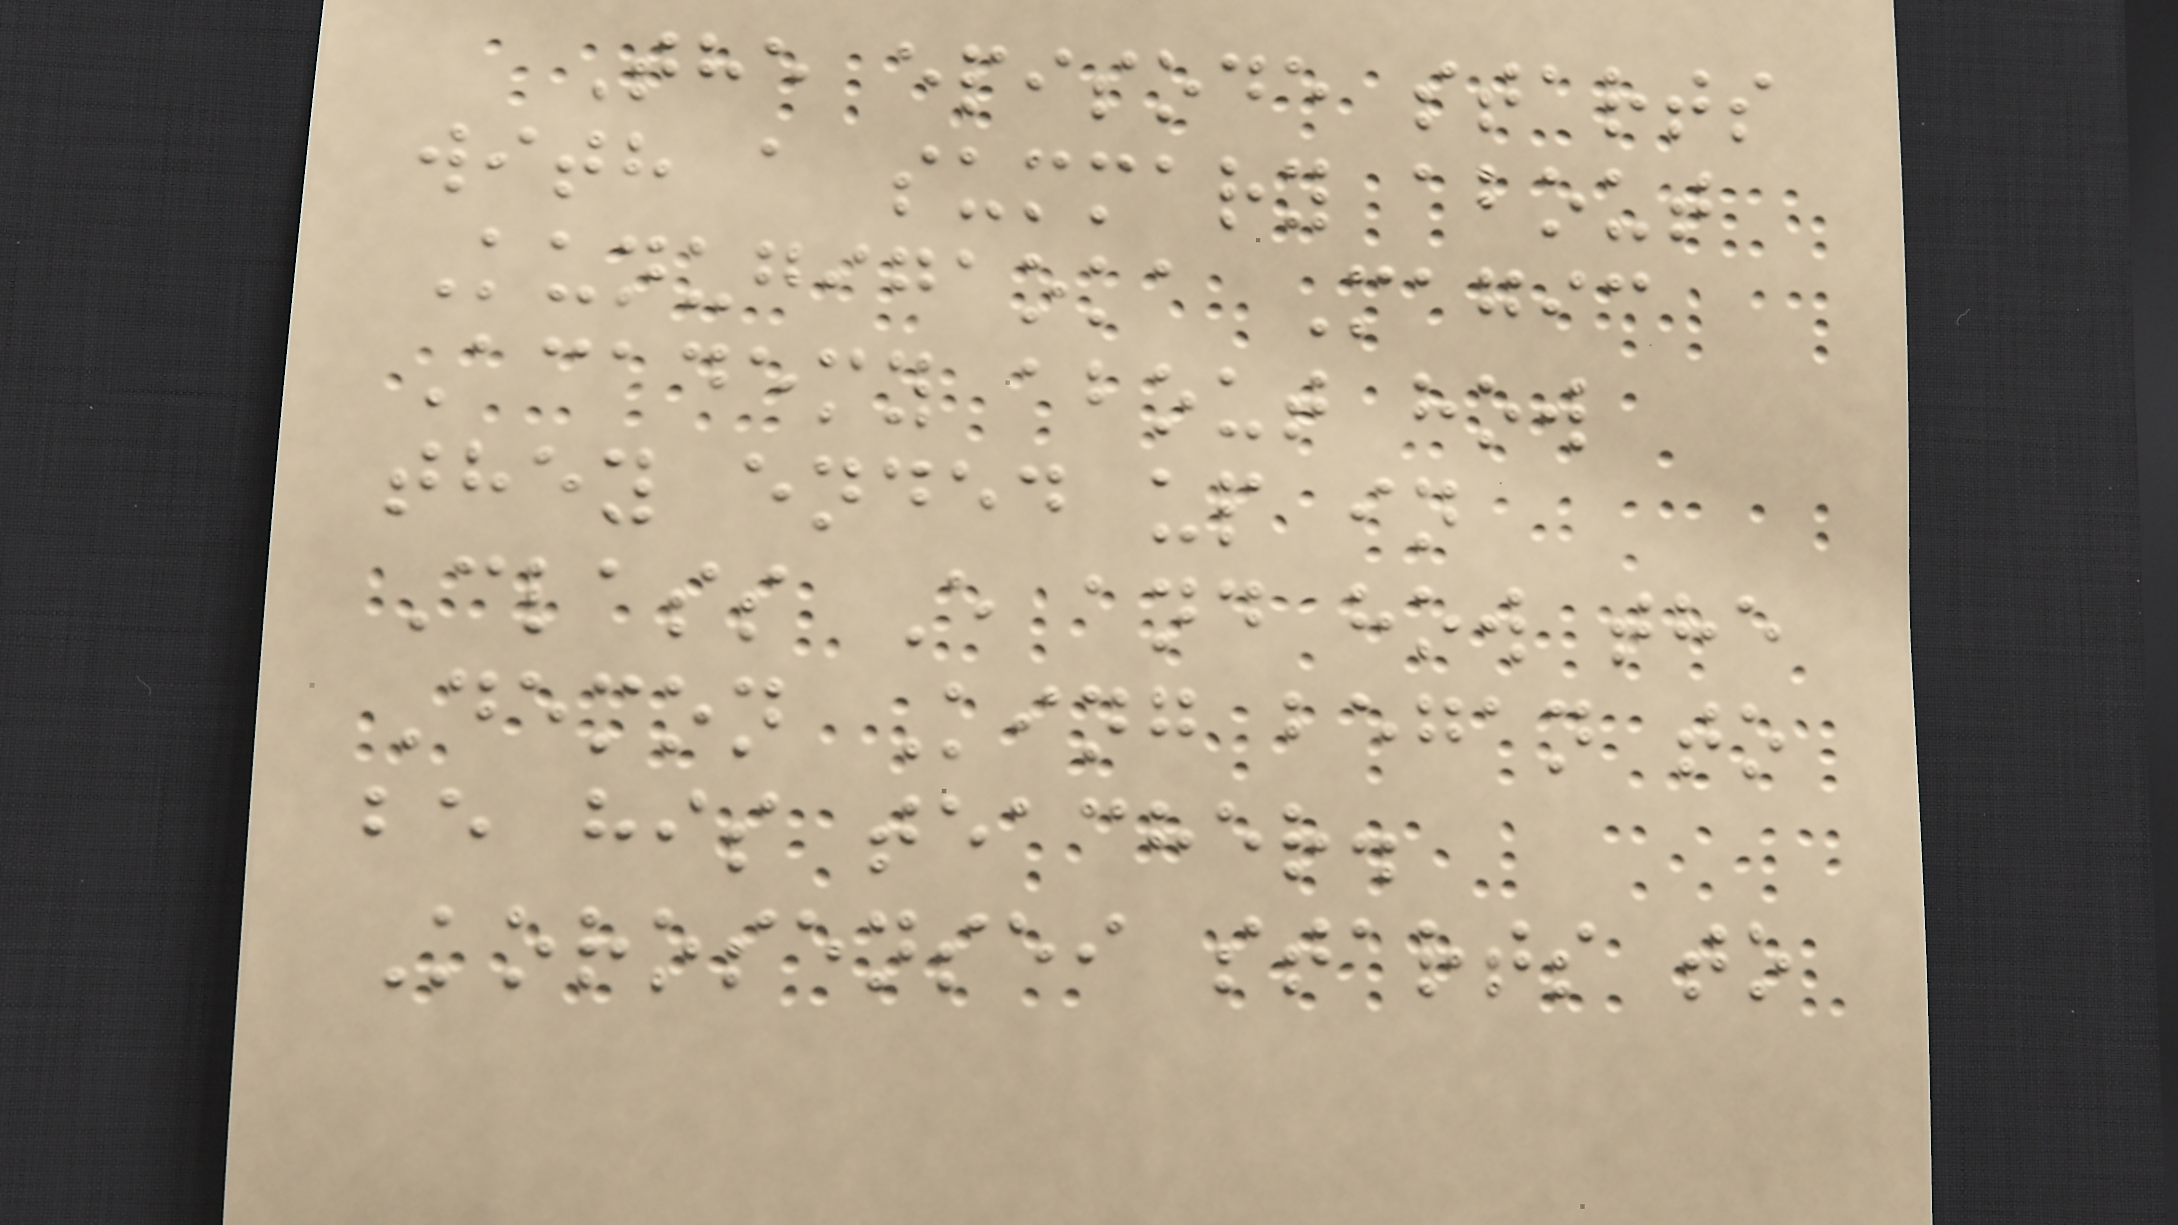The episode starts
with a summary about
Kunugigaoka Magic
Academy about how
they ended up in
Class E and how the
Demon King began to
be his teacher.
Korosensei starts to
